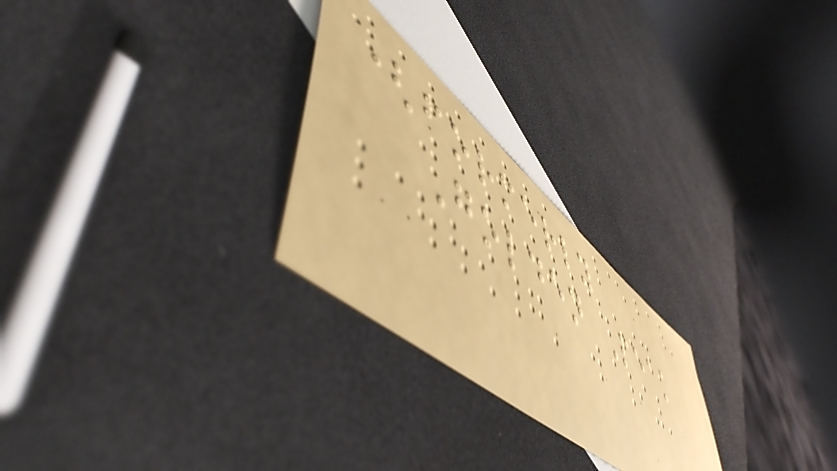(formerly
Golden Peak
